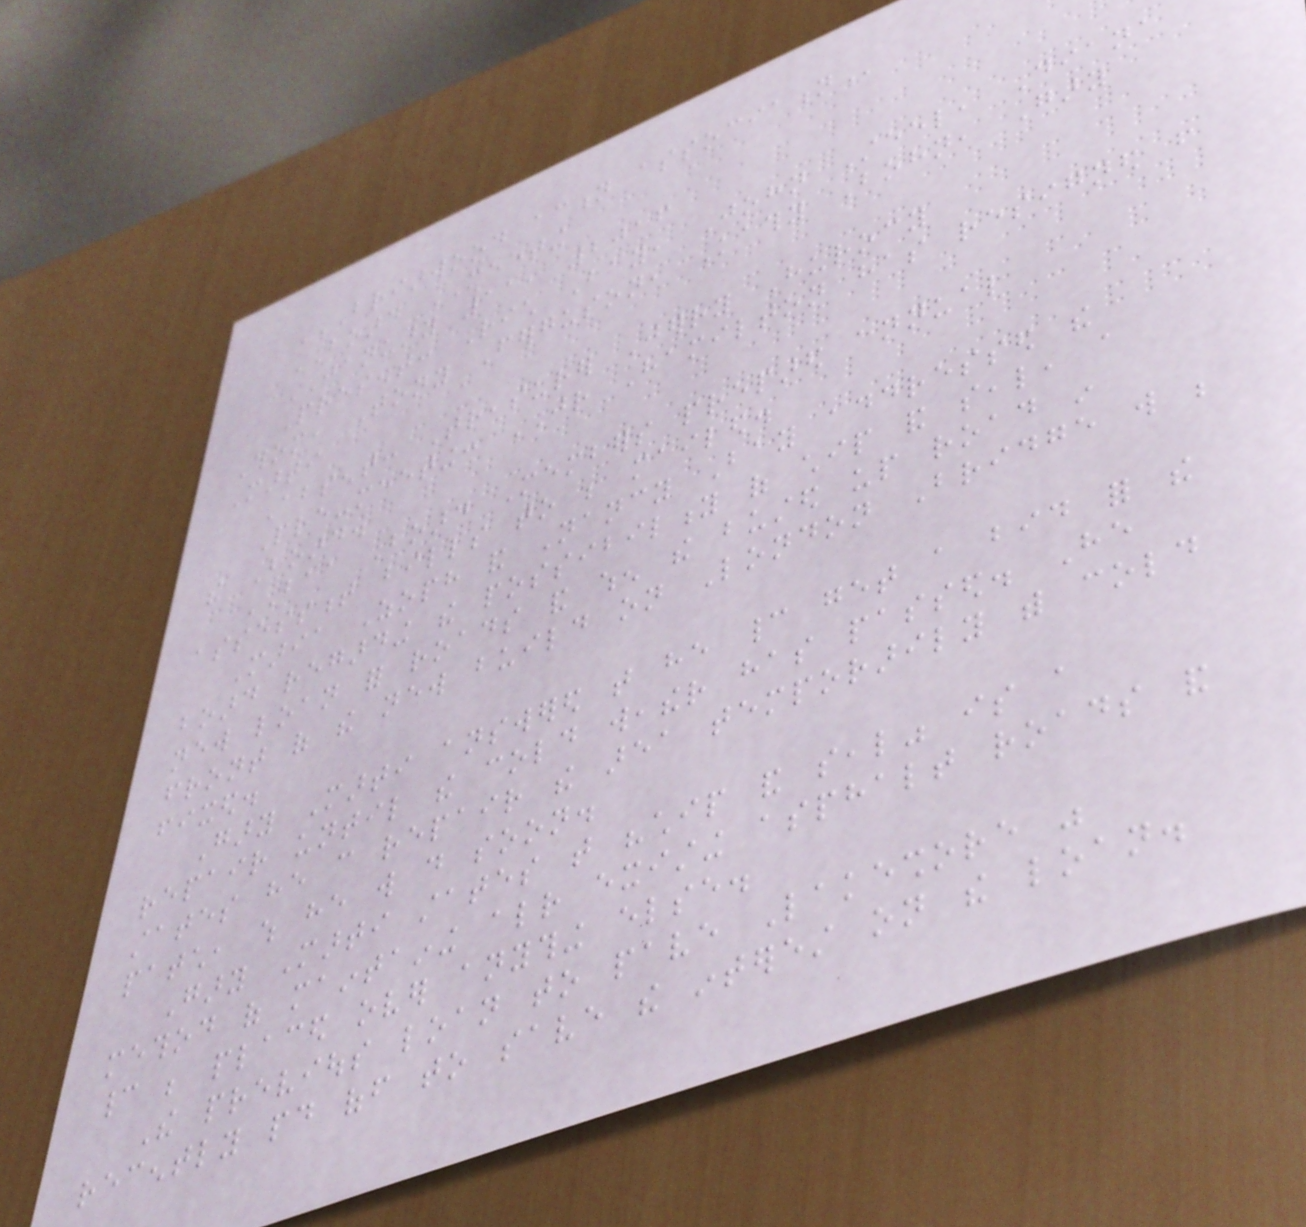BRIARWOOD ACTION ASSOCIATION
BOARD MEETING
JANUARY 11, 2016
Present: Rich Bay, John Steel, Diana
Thom, Tony Ferguson, Kathy Bohn, Gary
Marti
Absent: Treasurer Jerry Hurocy
Pre-meeting: JR Hamilton has resigned from
the Board.
BAA Board Members prepared annual
assessment bills to be mailed.
Maria Zoph and Nancy Bay addressed the
board regarding the possibility of chip and seal, a
new loan for roads and when the busted up road in
front of the new build on London Bridge will be
fixed.
Gary Marti answered that he cannot get a bid for the
repair until the cold weather has passed. He
states he can repair the area temporarily with cold
patch, which he will do soon.
Gary Marti states that "chip and seal" is a
method of maintaining already existing asphalt roads and
cannot be placed over anything else.
The previous loan to pave Lakeshore was
recently paid off to save the interest on the loan.
